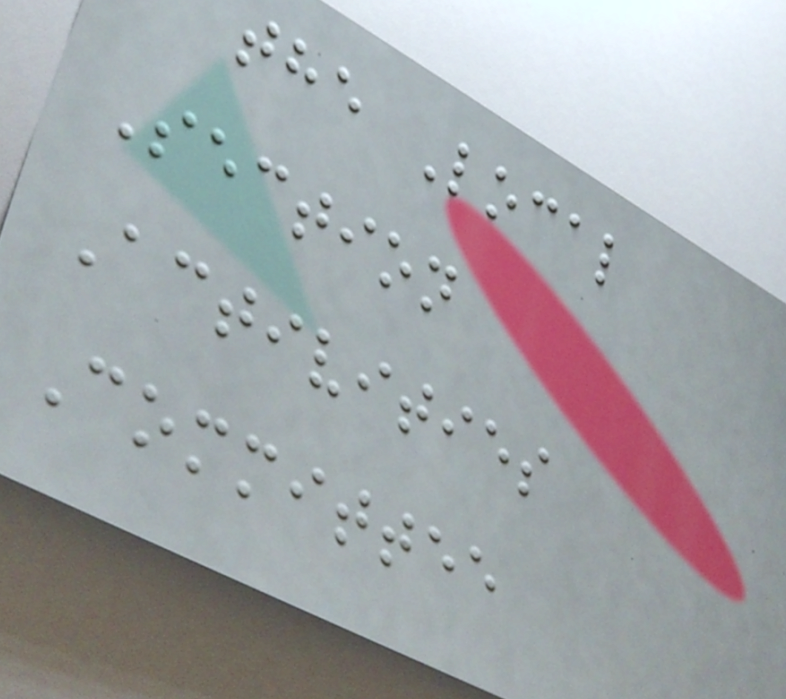the Local
Section
Activities
Committee
